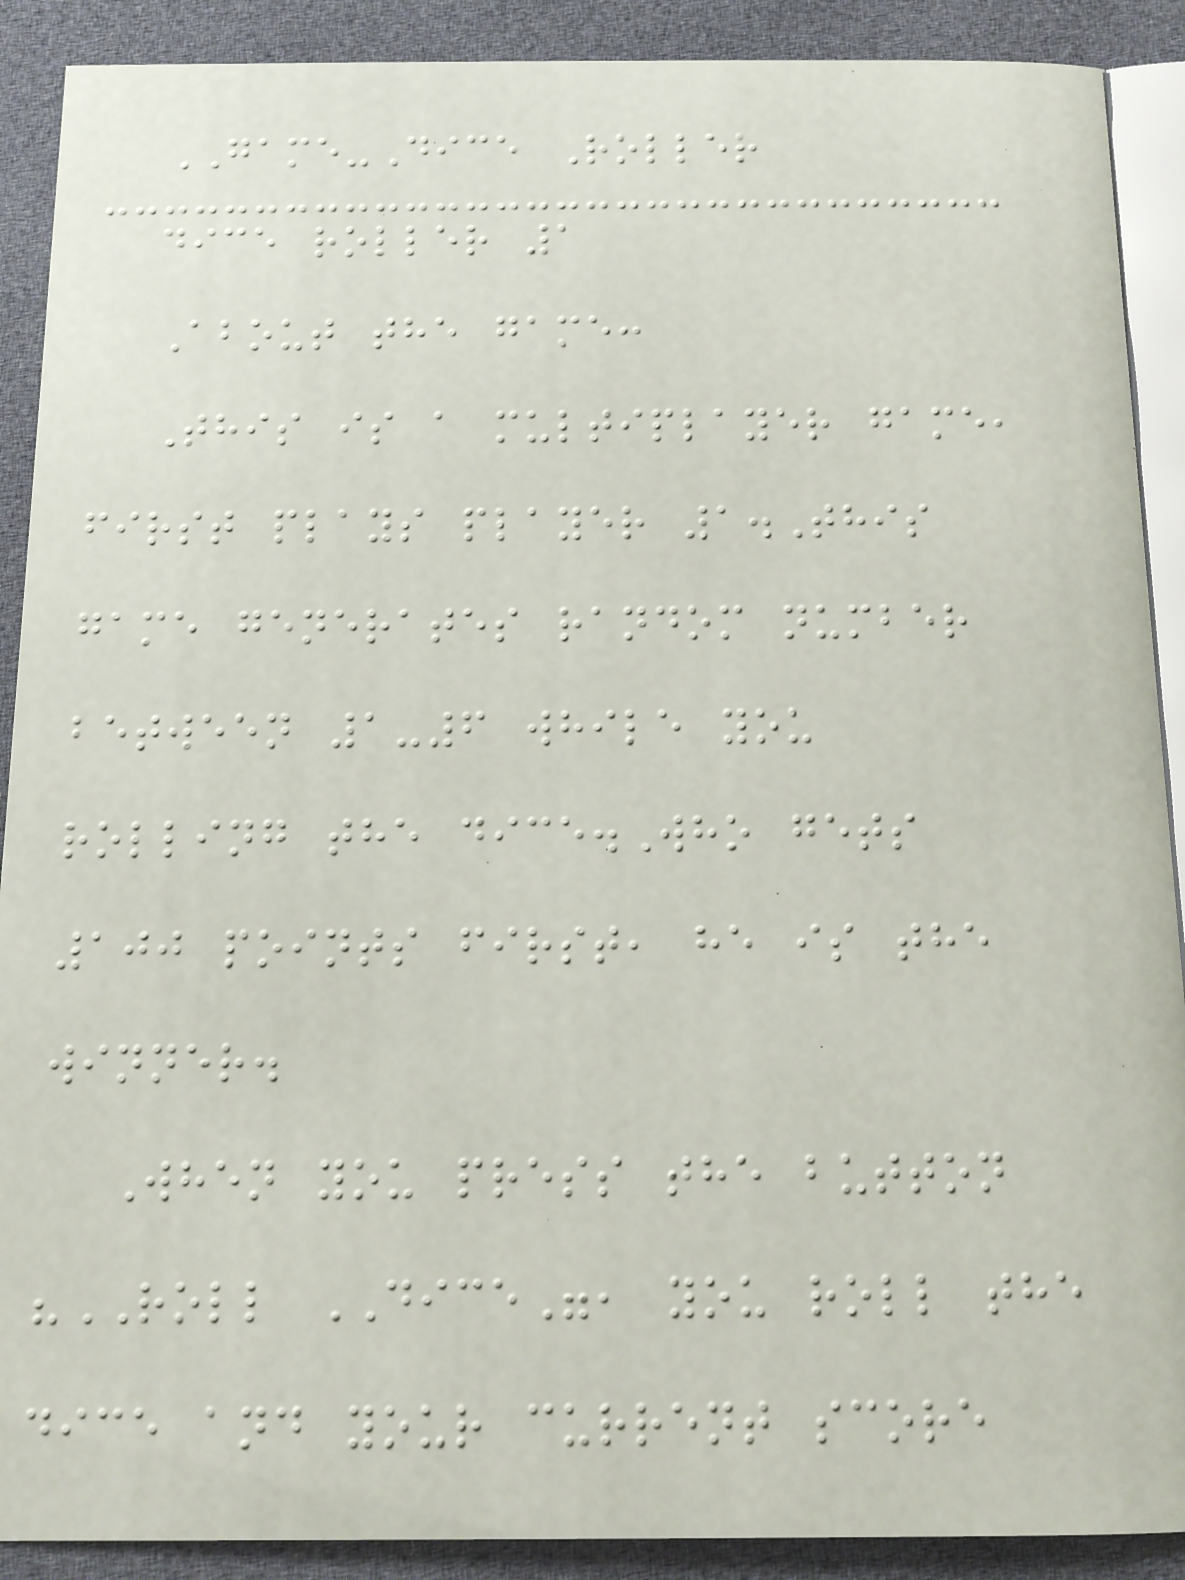GAME-Dice Roller
dice roller 1
About the game:
This is a multiplayer game,
first plays player 1.This
game generates random number
between 1-6 while you
rolling the dice.Who gets
100 points first, he is the
winner.
When you press the button
"ROLL DICE", you roll the
dice and your current score
